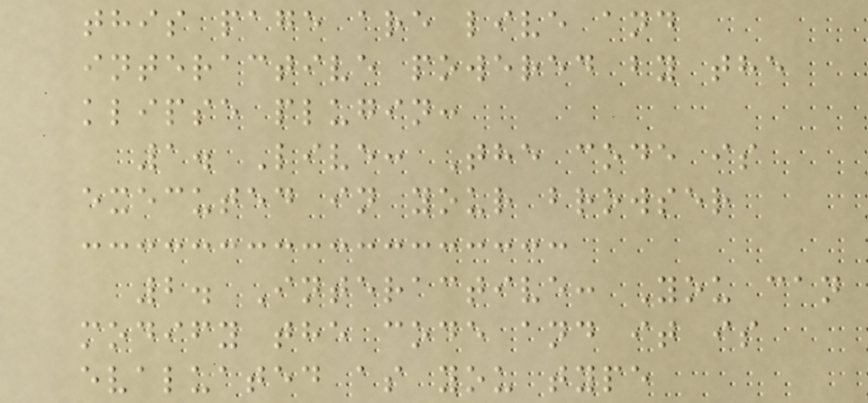this page are live and
interactive powered by the
klipse plugin:
1. Live: The code is
executed in your browser
2. Interactive: You can
modify the code and it is
evaluated as you type
